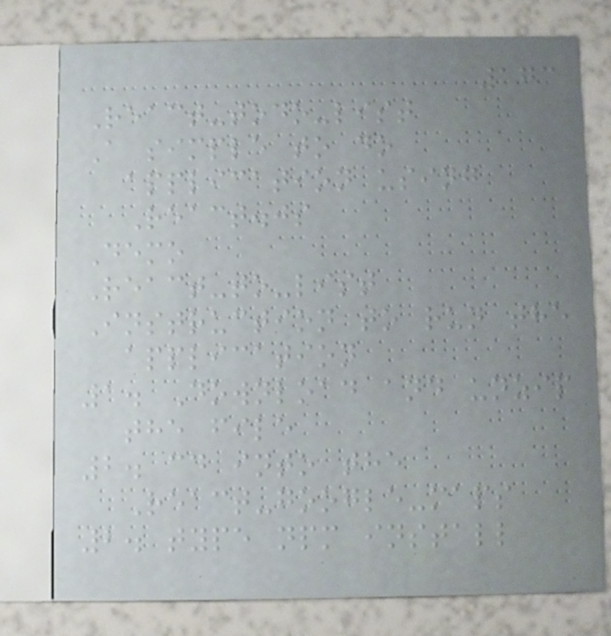173
React-todo-list
A simple to do
application using
React.js
Demo
React-to-list
Instruction to run the
application
1. Download and unzip
the file
2. cd into the
React-google-maps
2. type npm install
